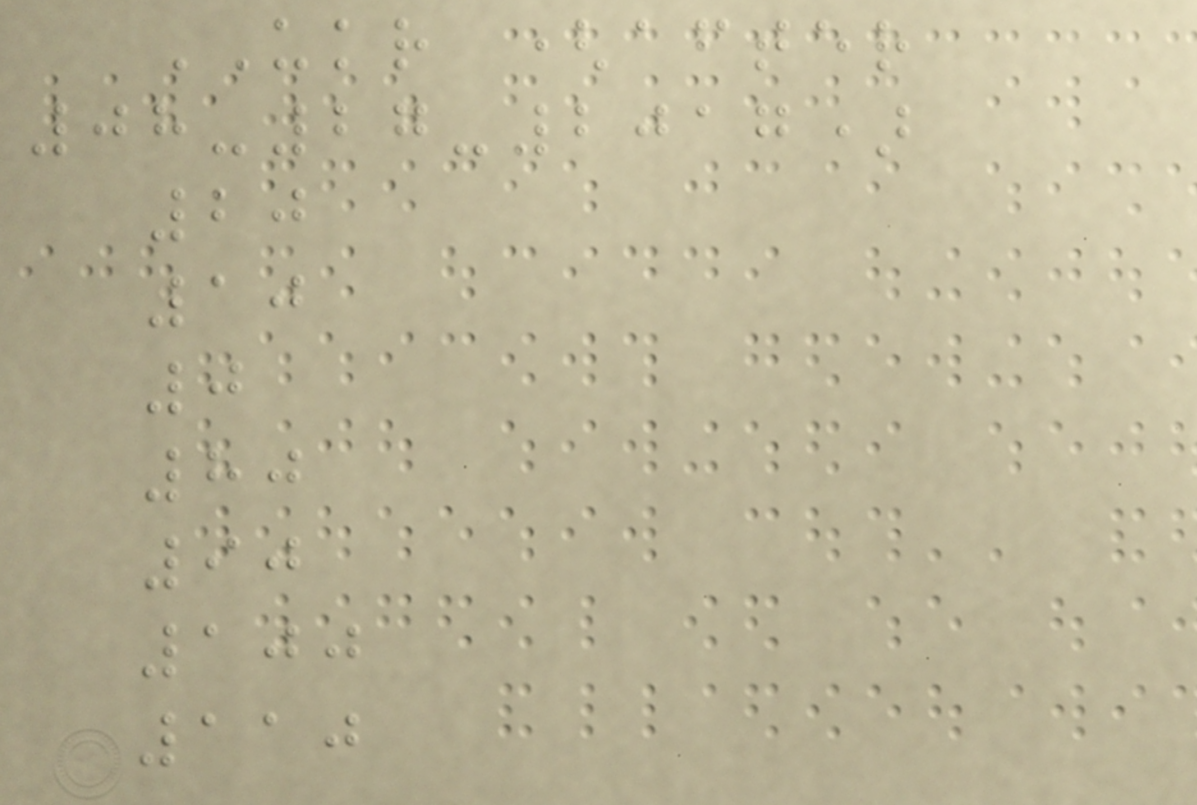UKR (after
08-27-2017)
20
10
0
80
90
100
110
